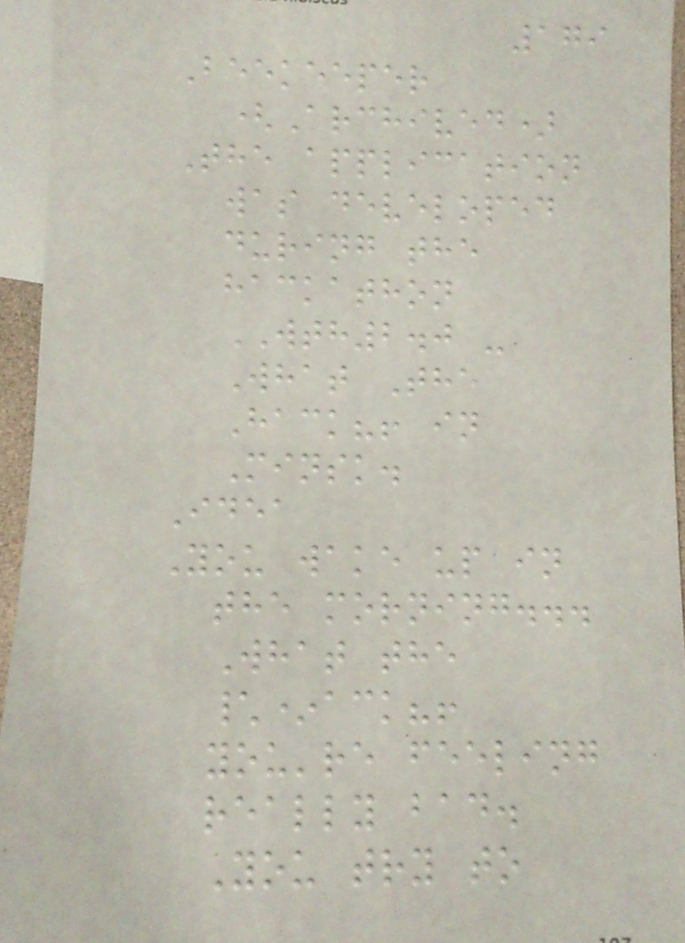179
Beekeeper
(Archived)
The application
was developed
during the
hackathon
WTH2.0 -
What The
Hack?! in
Minsk.
Idea
You wake up in
the morning...
What the
\*ack?!
you're feeling
really bad.
You try to
